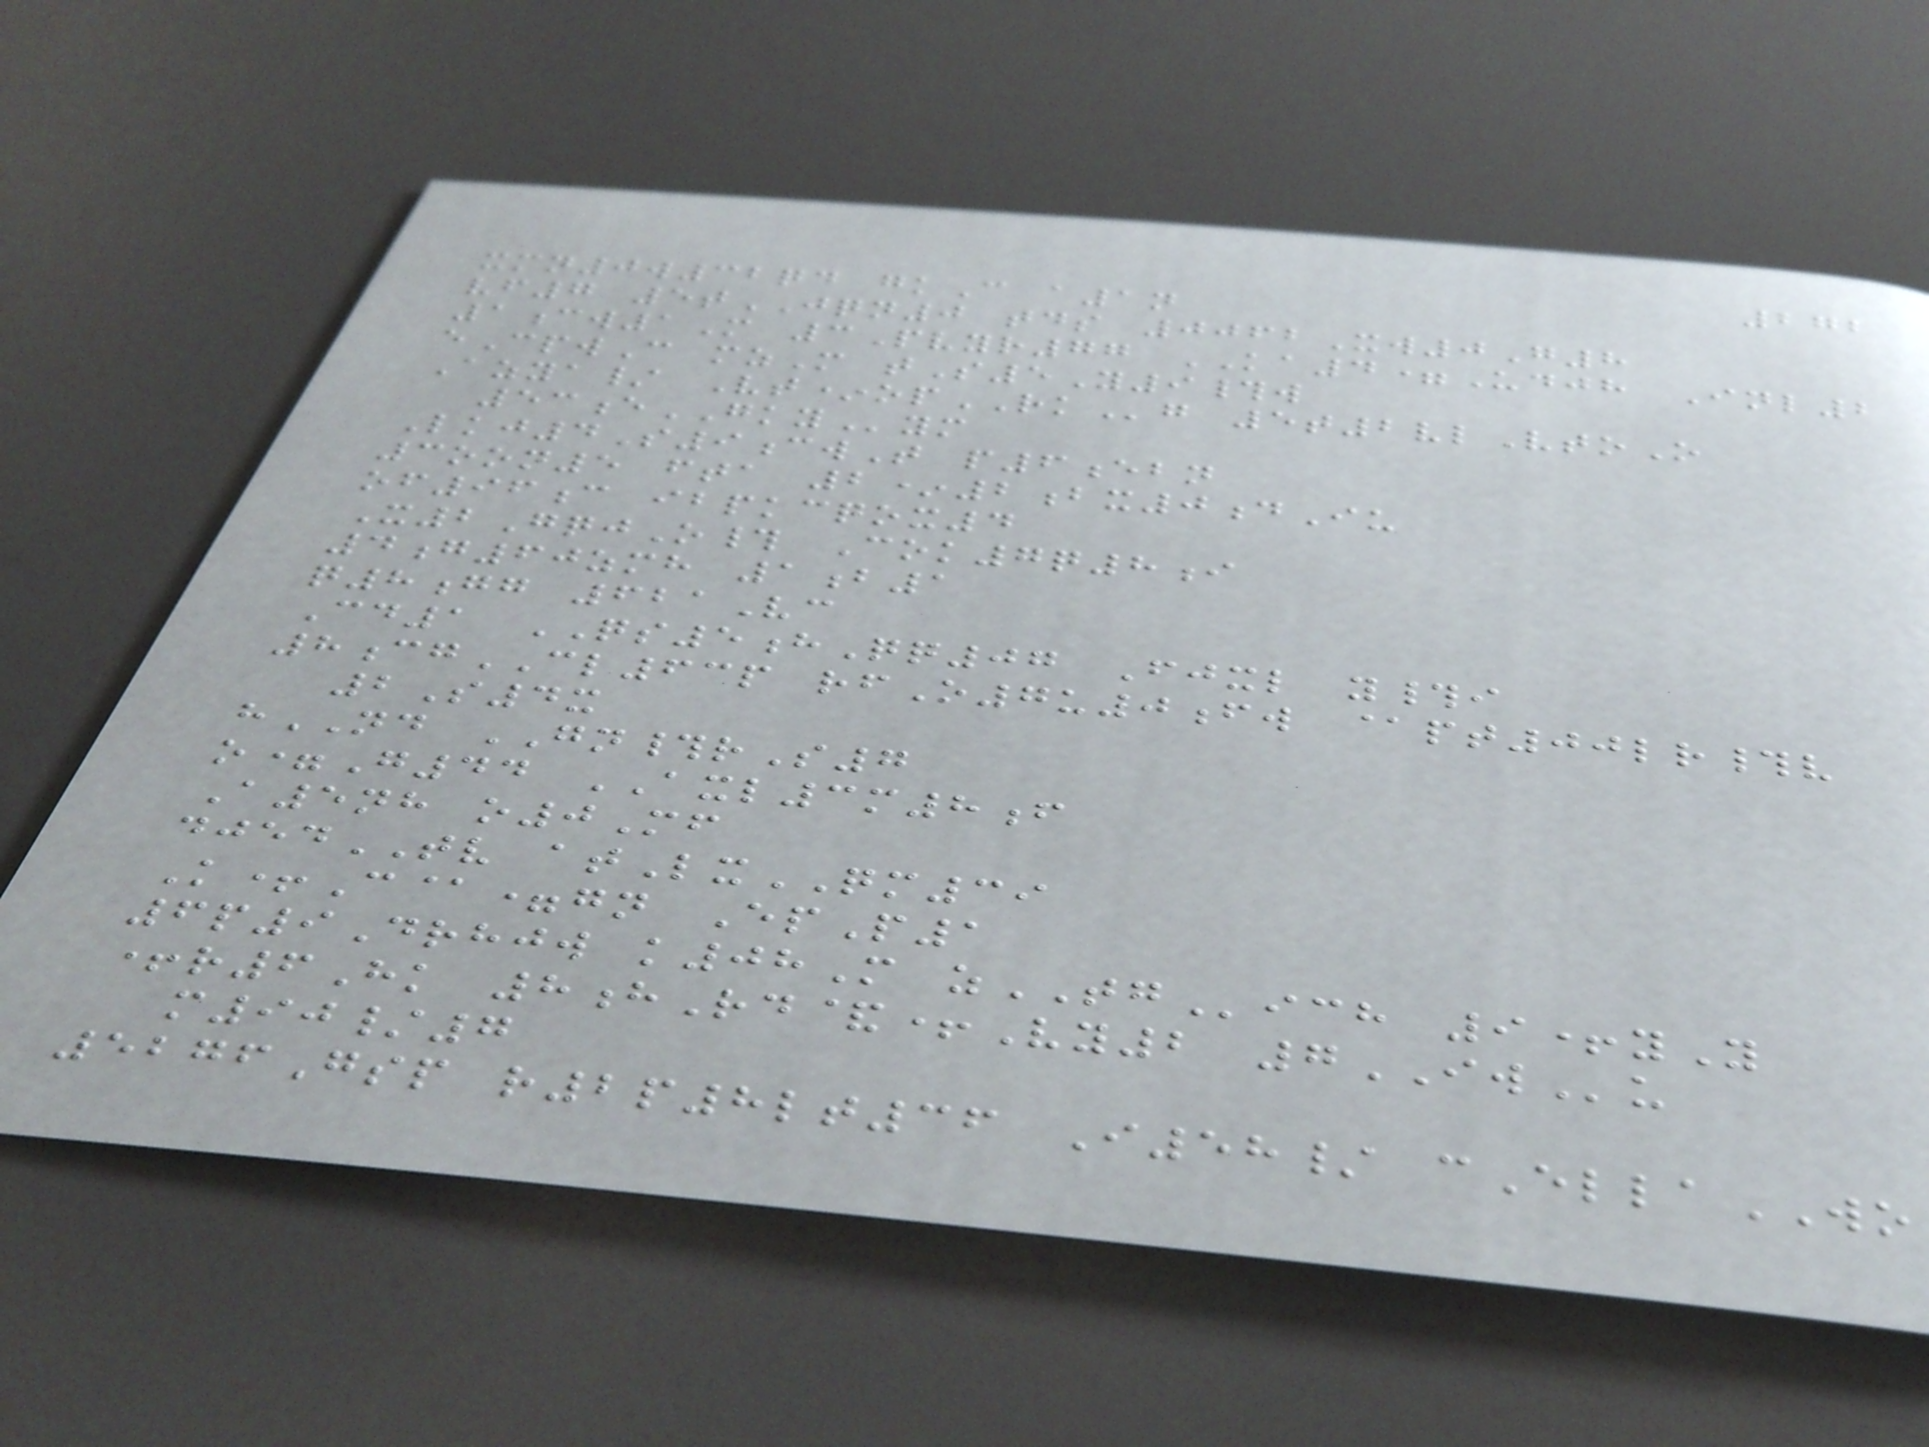272
xmn0w32qd gkC a1n
vf7 5tJQN0 tds 0062Xw0G8
1cw1M 3Pvyr77 KA4=Udjh Inl2
eCpwC mzM tS5Y9#w
Azya/ Vt*opRKg 5t2vlVtoO
53eGKYym
Lkj4S9cwT p6ebn
3oon5 fta 2*2bx0dIu
of96c ibpkcqox4
X2GqjO# Cok7q8i
4g60zmh 1b1
q8gg 621Vc
Cd1 QS5hQq07 Fjxl y#i
8cgCL63p rfO7u0fw @pt00lr#v
2S4x
hND GN#rS7
o=G44 AXL3m8f
A5nh o0Mf
djedTV atLxQM39
K+C@=gn EpP1
6p9Drhjw k08M zTGich 9+yY
+r6Hk 8hRd&+Vy2 7IWu
m90/7
5276Gsp r2p8lt36 I58/ cEllaWO
